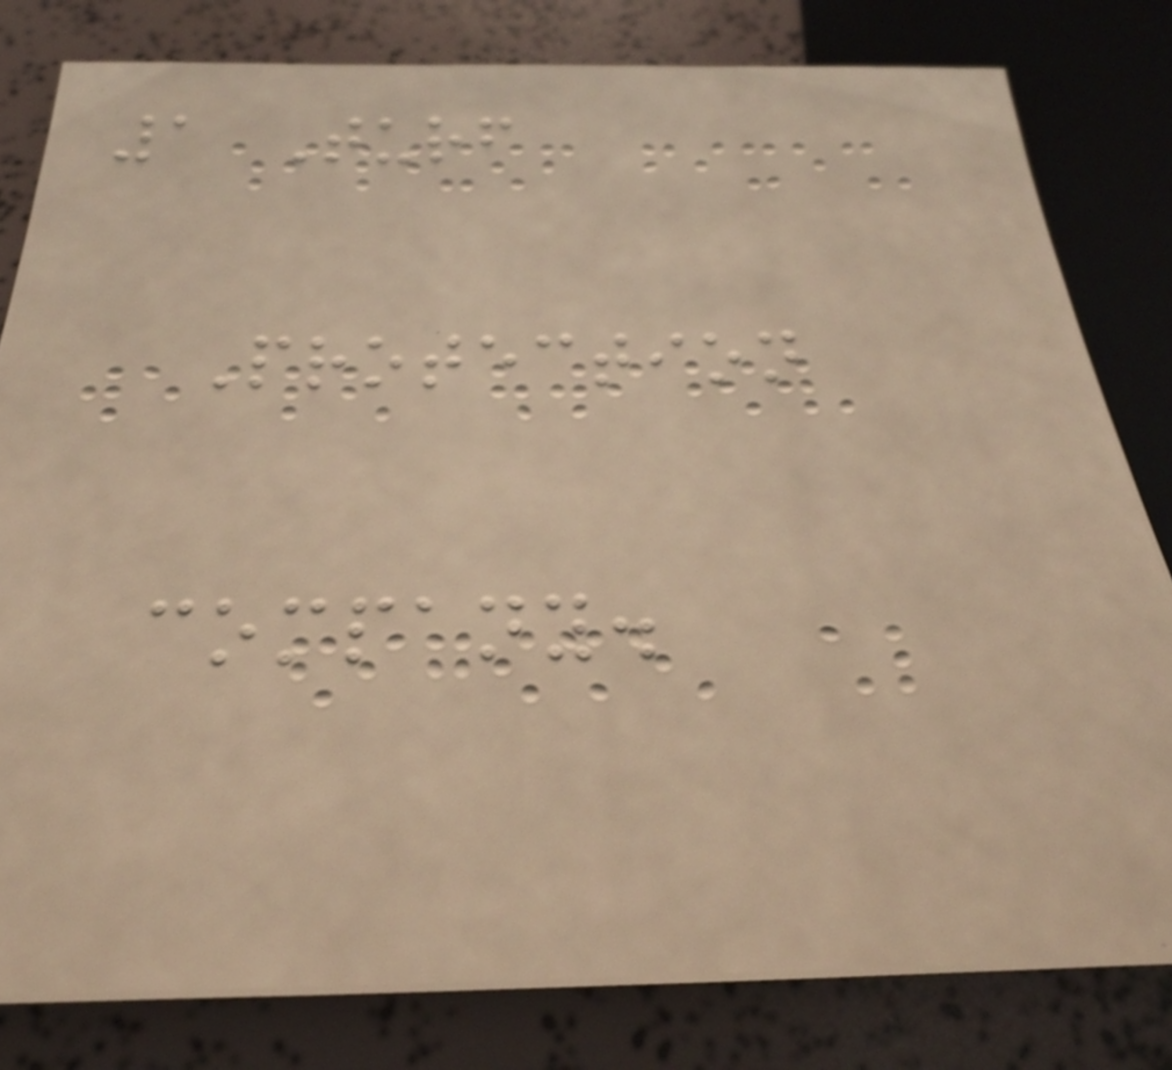1 Turf
Protection
company.
